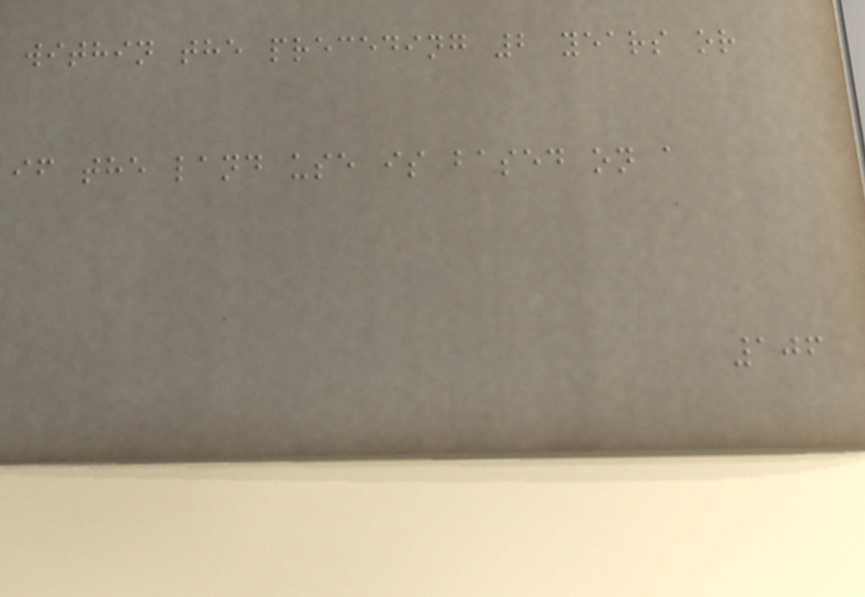within the preceding 2 years or
if the land use is based on a
106
